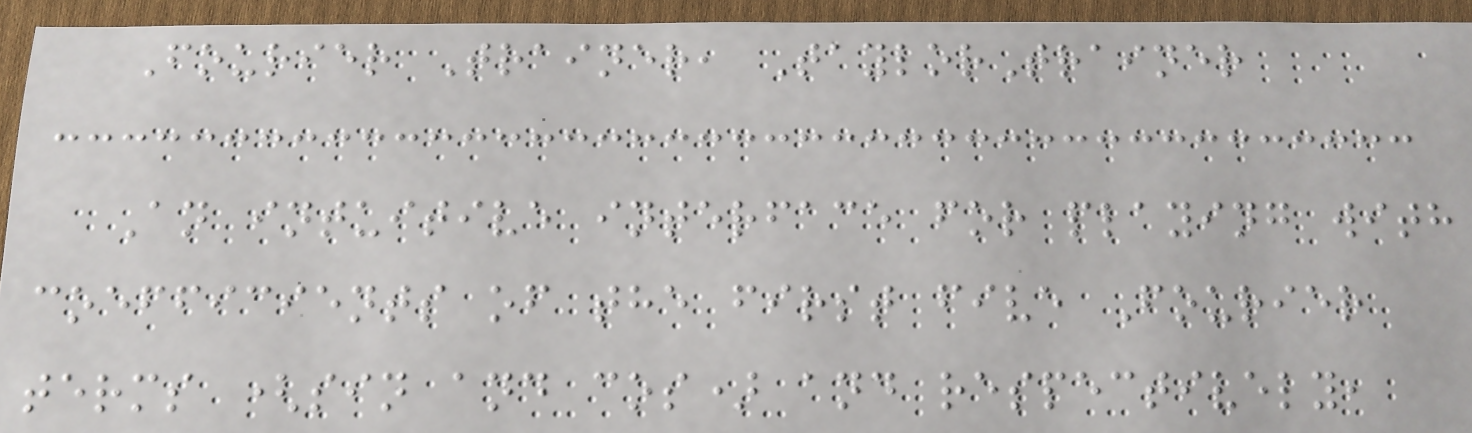Fourier Trainer, TaylorTrainer
An intuitive interface for playing with
coefficients of the first five Fourier
terms (sin and cos) and respectively,
